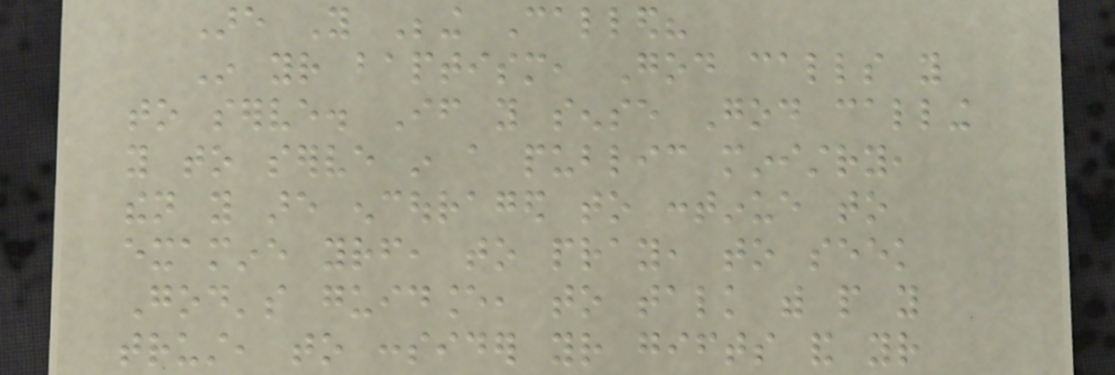Are You Being Called?
In your baptism, God calls you
to serve. If you sense God calling
you to serve in a public ministry,
then you are encouraged to continue to
examine yourself, to pray, to seek
God's guidance, to talk with people you
trust, to consider your gifts and your
